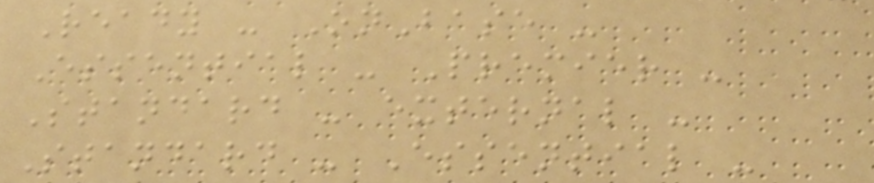Ready - OnBase -
Essential - Premier -
Standard - external -
Standard - Essential -
